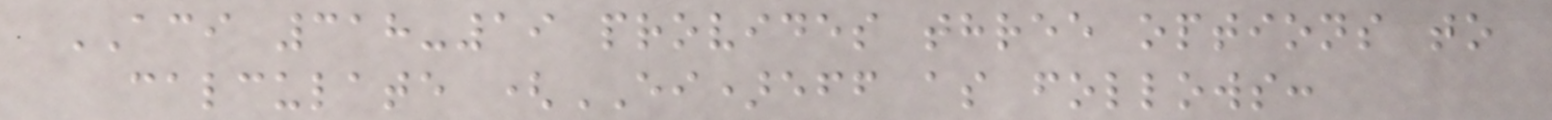ACI 318-19 provides three options to
calculate (EI)eff as follows:
